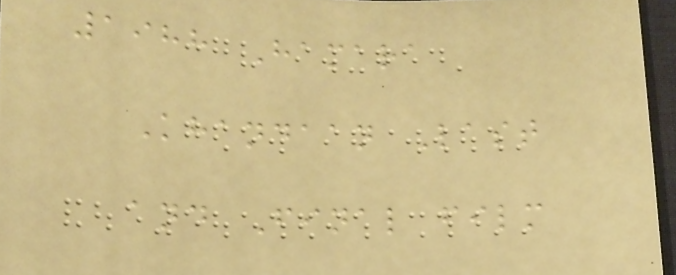1988 Hamara
Khandaan Last
and Final film
